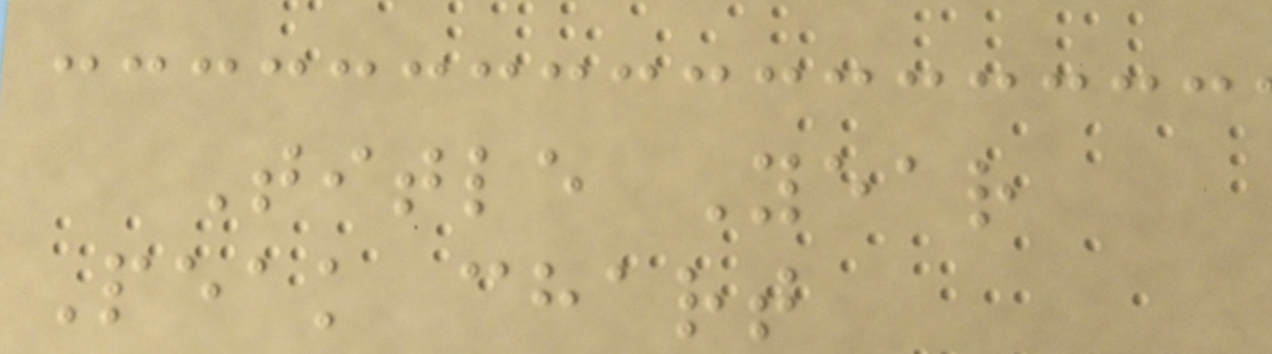Title Year
Peak chart
